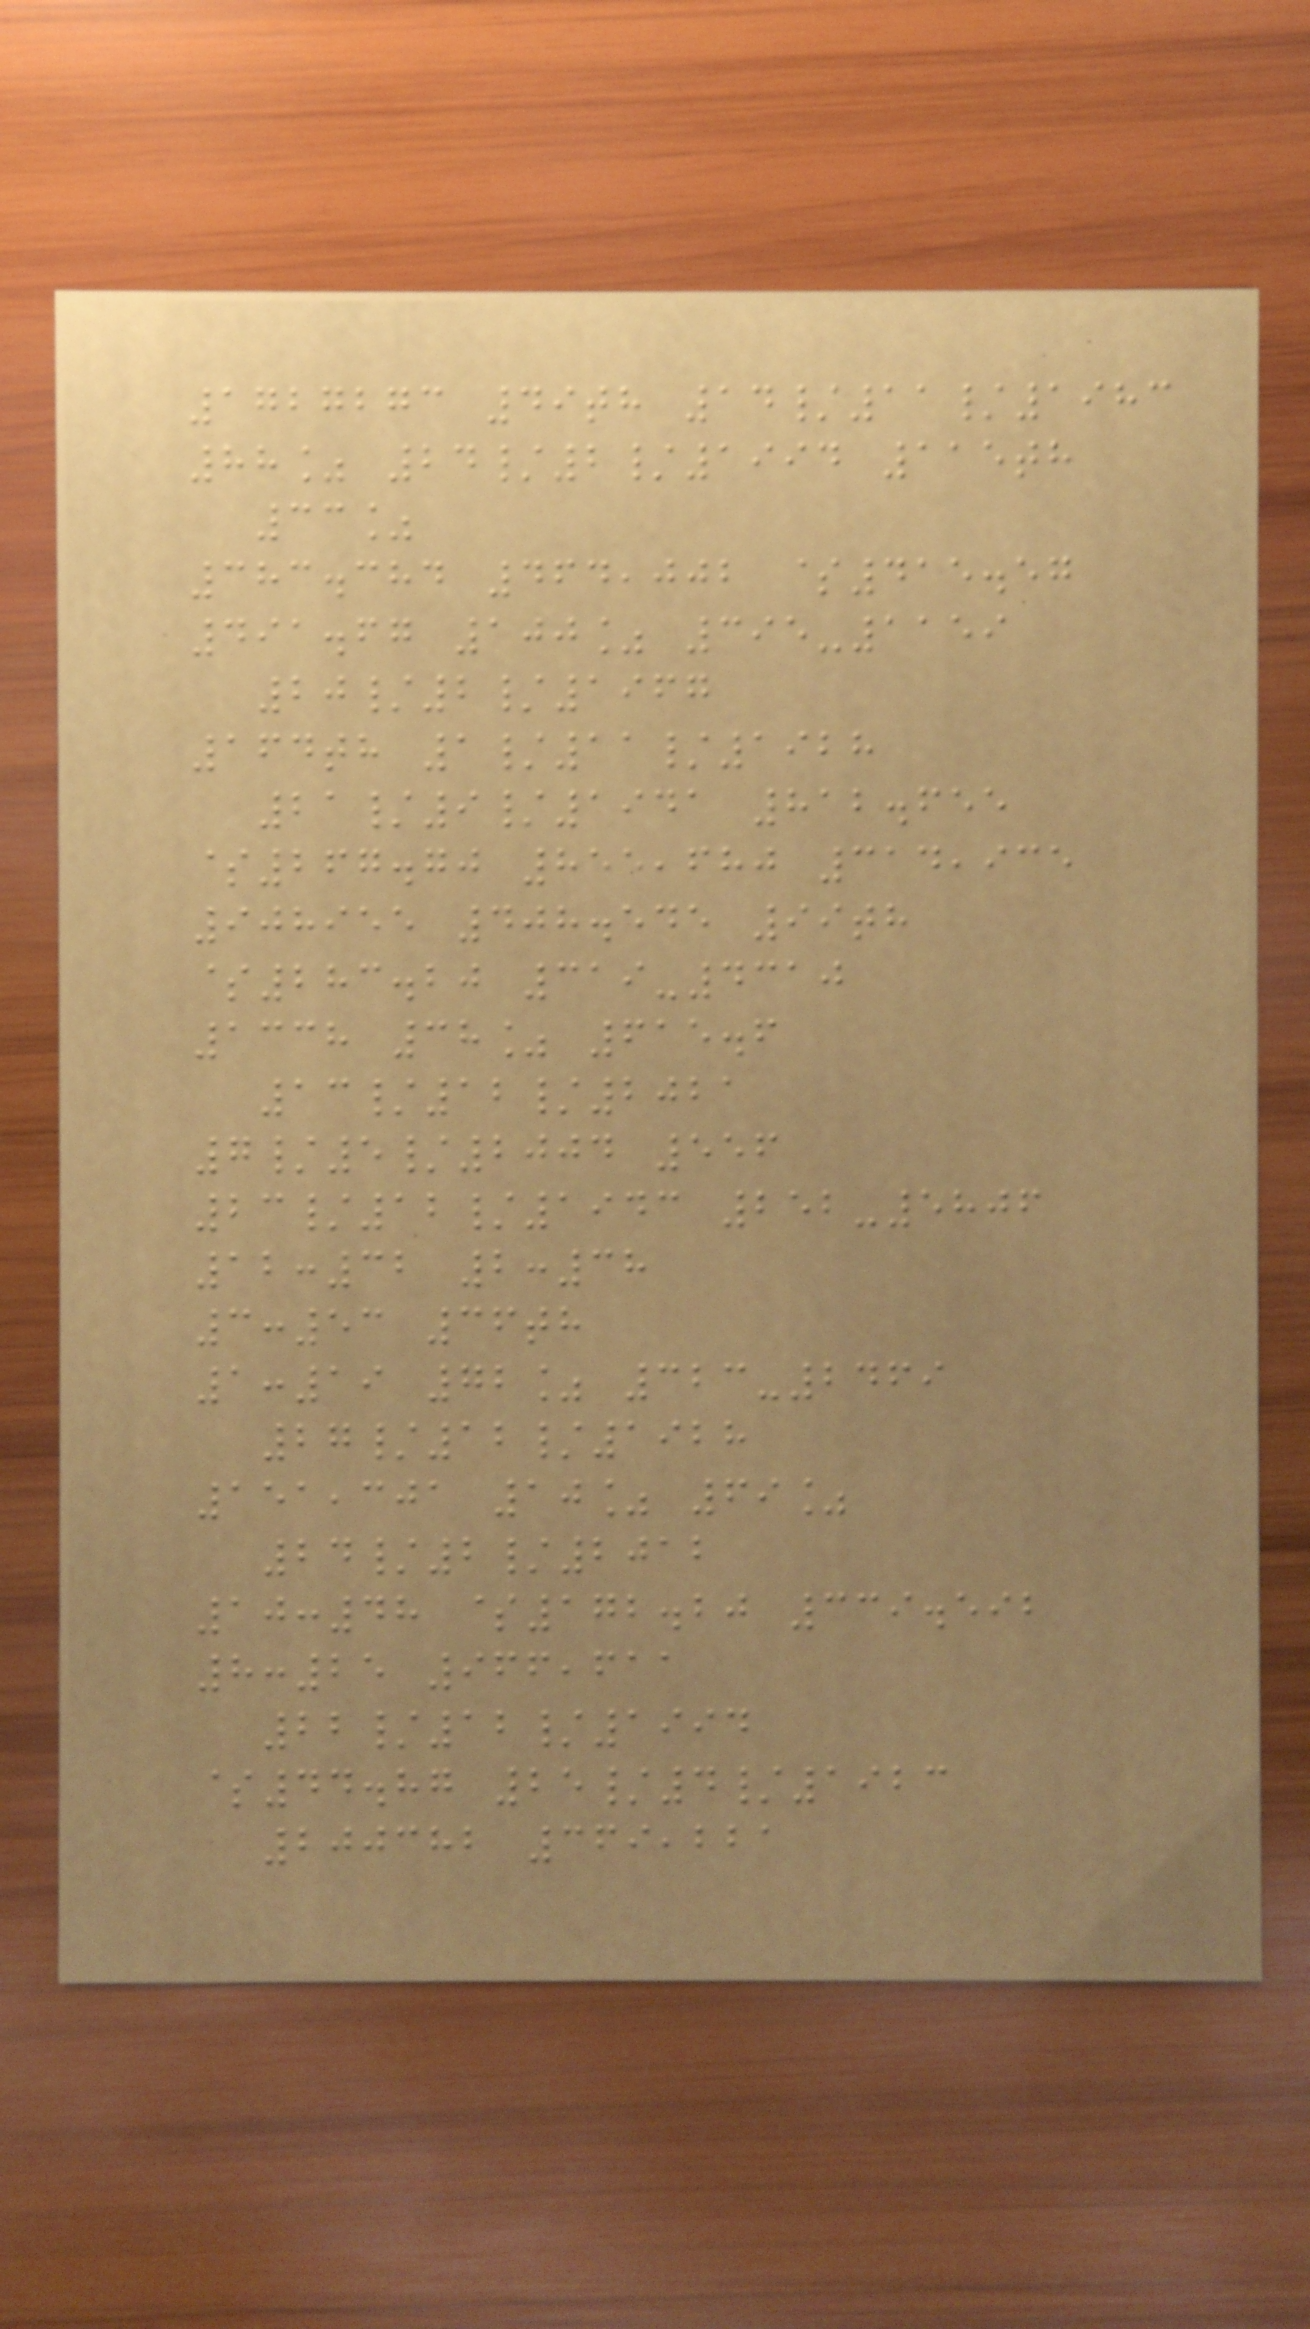1727273 49th 14/11/1983
88% 24/2/1994 115th
33%
383.384 464,002 $415.57
491.67 100% 395-1159
20/2/1967
164th 1/11/1928
21/9/1941 812.655
$267.70 855,680 314,935
908955 408.545 99th
$283.20 319-4310
1338 38% 615.6
13/12/2021
7/5/2004 556
23/12/1943 252-5806
12:32 2:38
3:53 36th
1:19 72% 323-2469
27/12/1928
151,301 10% 69%
24/2/2012
10:48 $172.20 339.592
8:25 966,611
22/12/1994
$44.87 25/4/1923
200382 369,221
